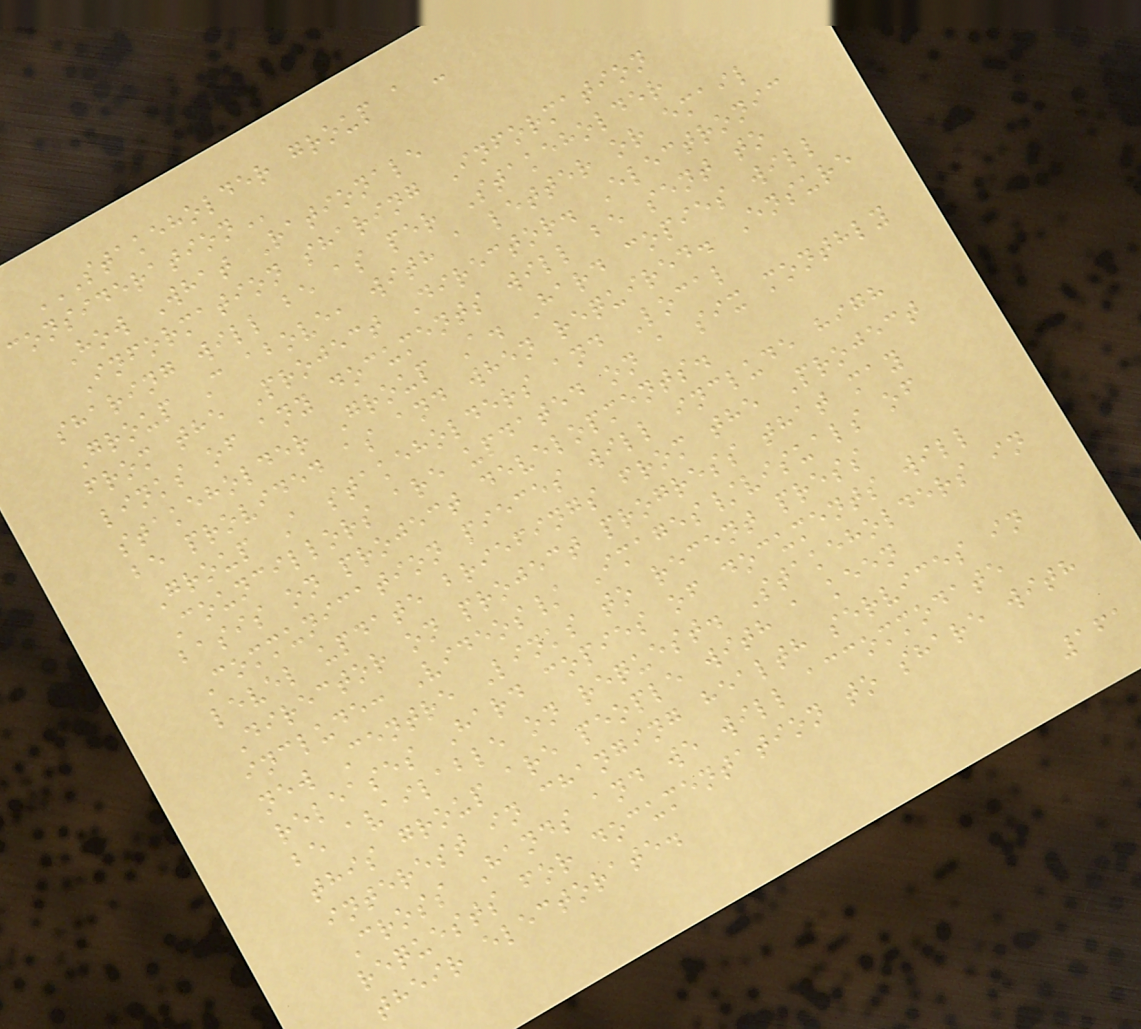STAKEHOLDER GROUP A -
CONSIDERATION
How What Rationale
Information sharing Information
sharing will be as per Stakeholder
Group C above, with a letter or email
from the Project Director. Electronic
links of any documents will be sent to
stakeholder Group A. Hard copies will
be provided as and when required. Ensure
Group A stakeholders and Local
Councillors are updated on a six monthly
basis on project developments.
Communication pieces will include high
level update briefings from the Project
Director on project progress that may
include: Videos/ Images/visuals of
new Centre Links to recent press
releases Hard copies of documents will
be available on request. Stakeholders in
this group are people with a keen
interest in changing health services in
Cross Hands and we will accommodate
requests for documentation to share with
their electorate.
161
